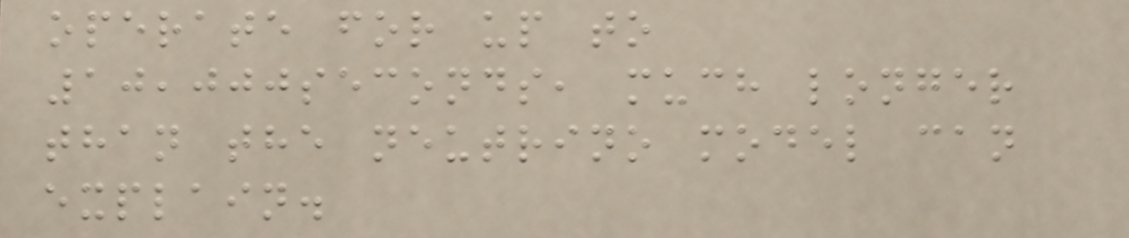operate for up to
10,000seconds, much longer
than the neutrino model can
explain.
